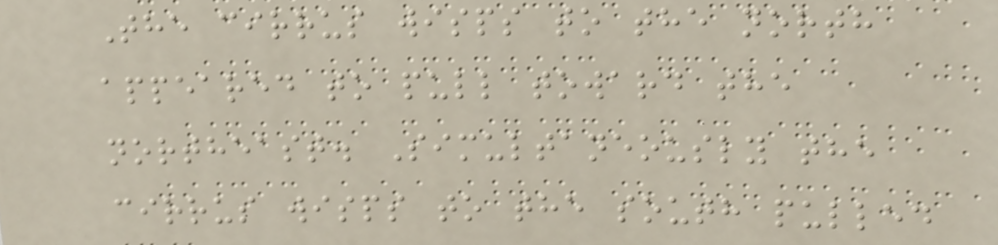The cirrus wisps to the north
appeared to pull toward the
northeast. Simultaneously the
cirrus wisps to the south pulled
